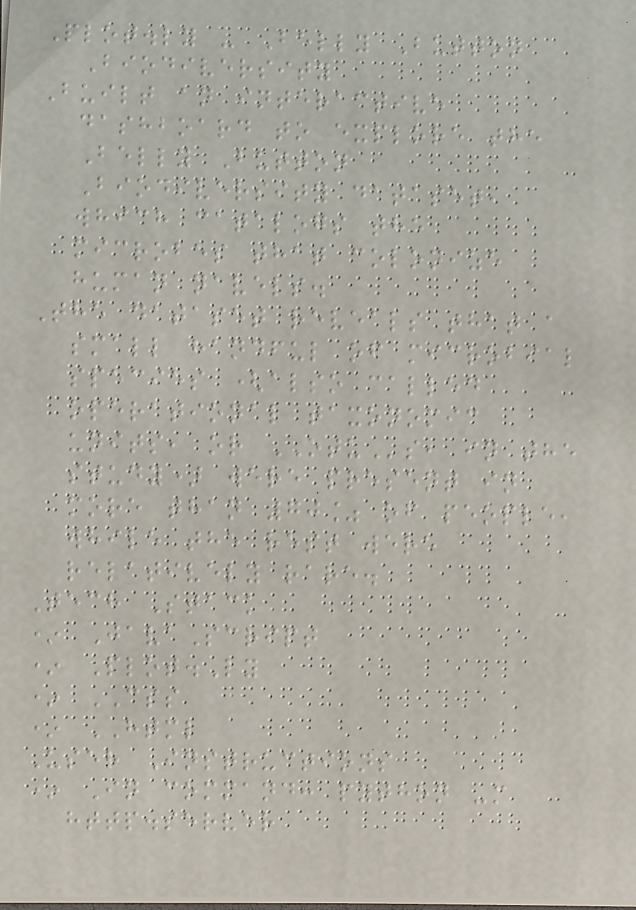Plot.ly - Belly Button
Biodiversity
Built an interactive
dashboard to explore the
Belly Button
Biodiversity dataset,
which catalogs the
microbes that colonize
human navels.
The dataset reveals that a
small handful of microbial
species (also called
operational taxonomic
units, or OTUs, in the
study) were present in
more than 70% of people,
while the rest were
relatively rare.
Tech Stack
* JavaScript
* Plot.Ly
* CSS
* HTML
User Instructions
* In command: python -m
http.server
